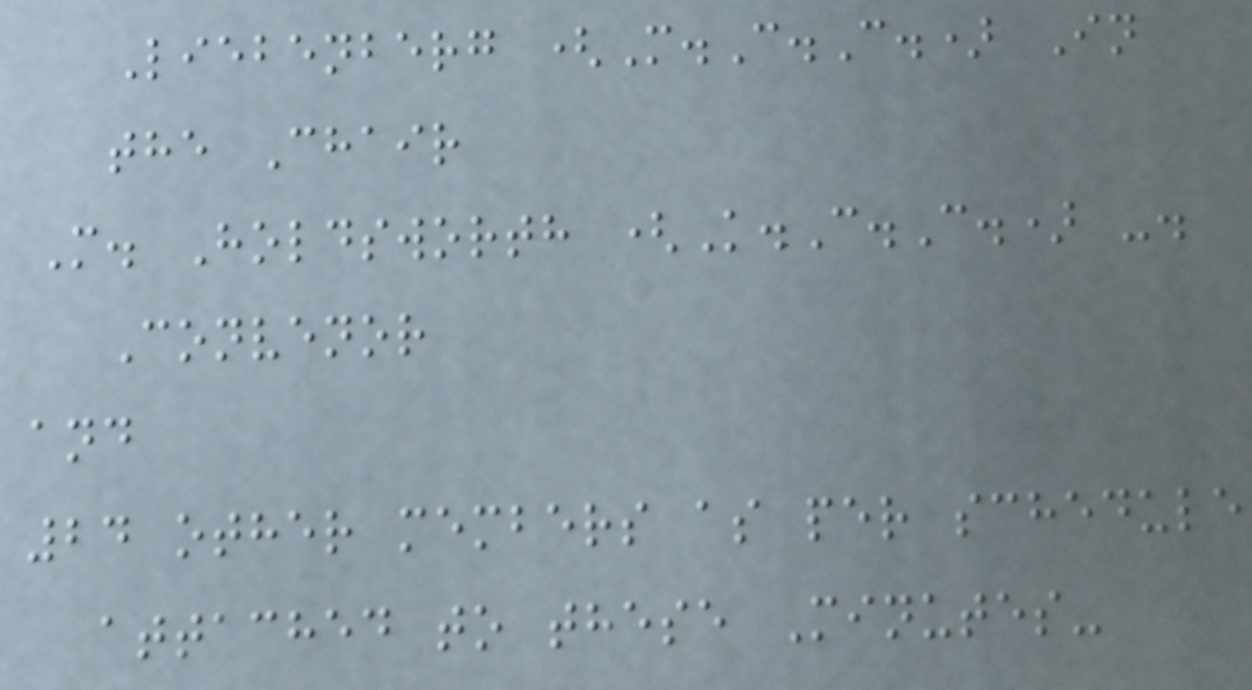Liebenberg (M.C.C.) In
the Chair
M. Holdsworth (K.C.C.) -.
Convenor
and
24 other members as per schedule
attached to these Minutes-
